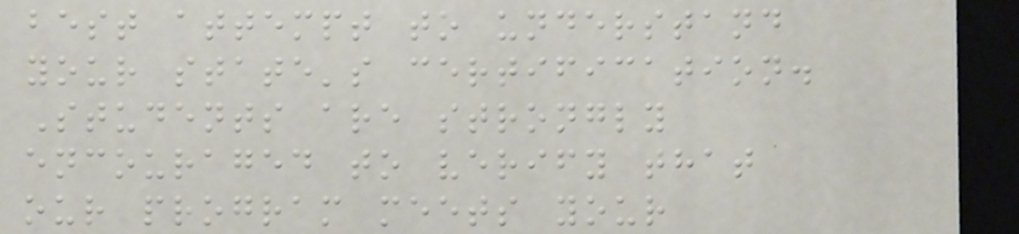best attempt to understand
your state's certification.
Students are strongly
encouraged to verify that
our program meets your
